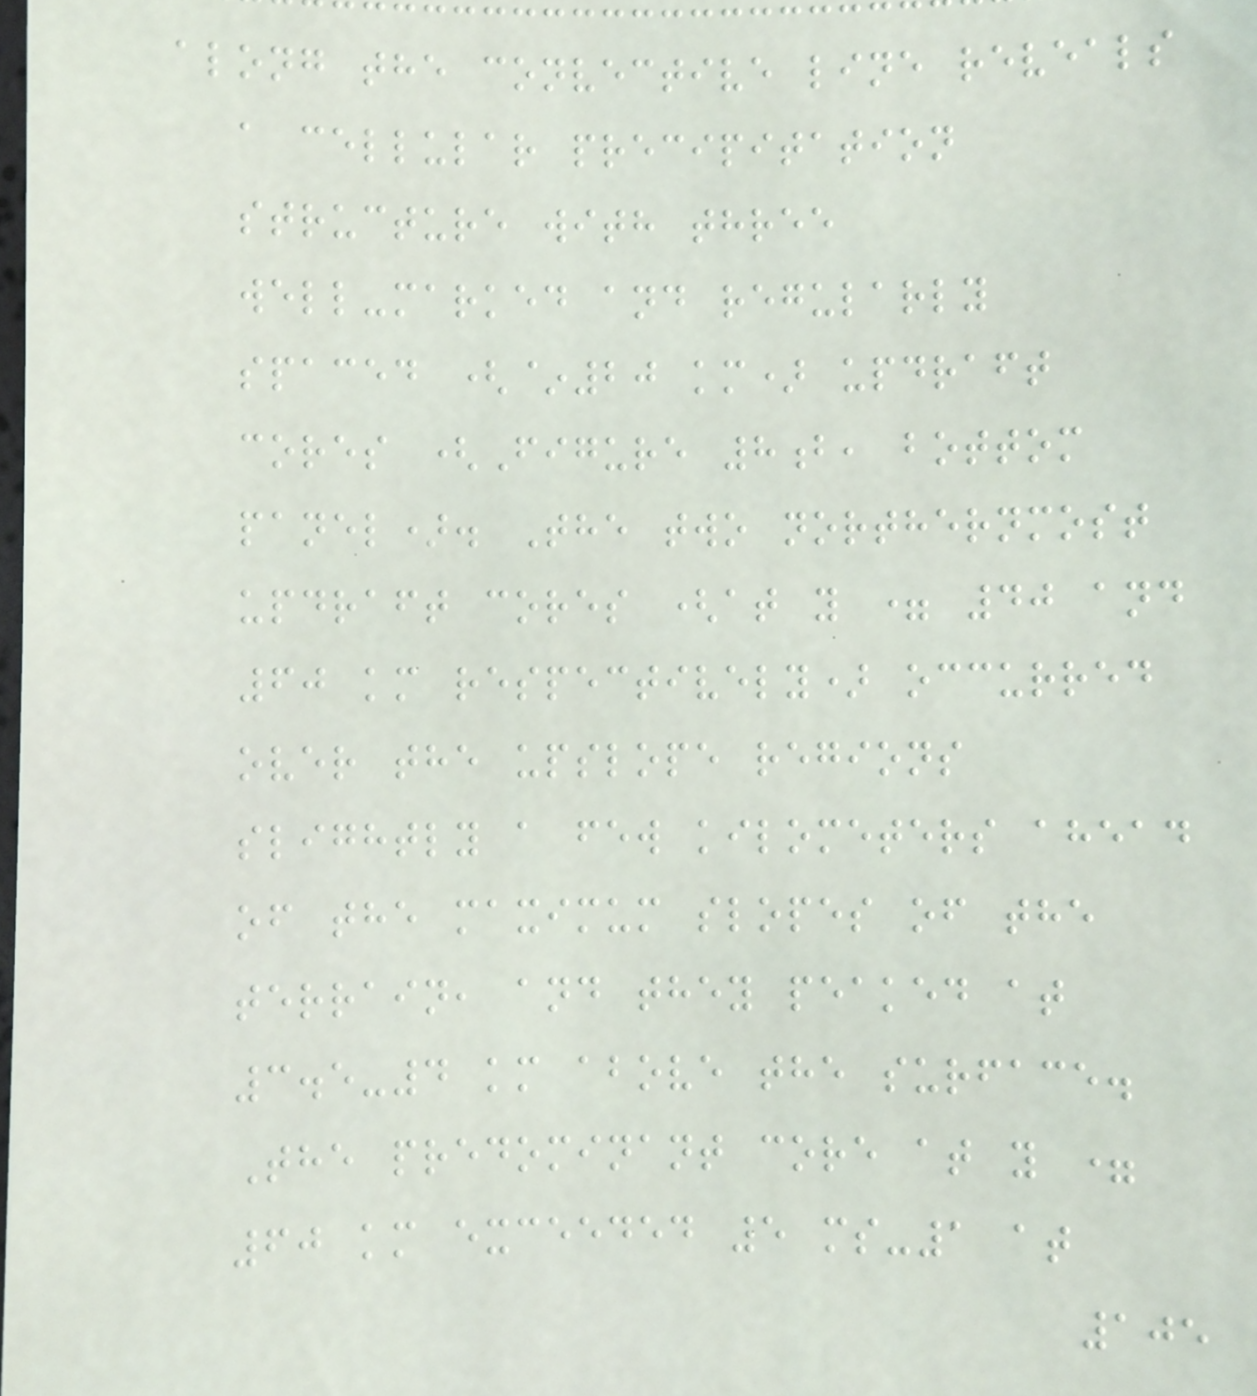along the convective line reveals
a cellular precipitation
structure with three
well-marked and regularly
spaced (~20 km) updraft
cores (Figure 8b, bottom
panel). The two northernmost
updraft cores (at y = 40 and
60 km respectively) occurred
over the upslope regions
slightly a few kilometers ahead
of the maximum slopes of the
terrain, and they peaked at
3.5-4 km above the surface.
The predominant core at y =
60 km exceeded 5 ms-1 at
105
